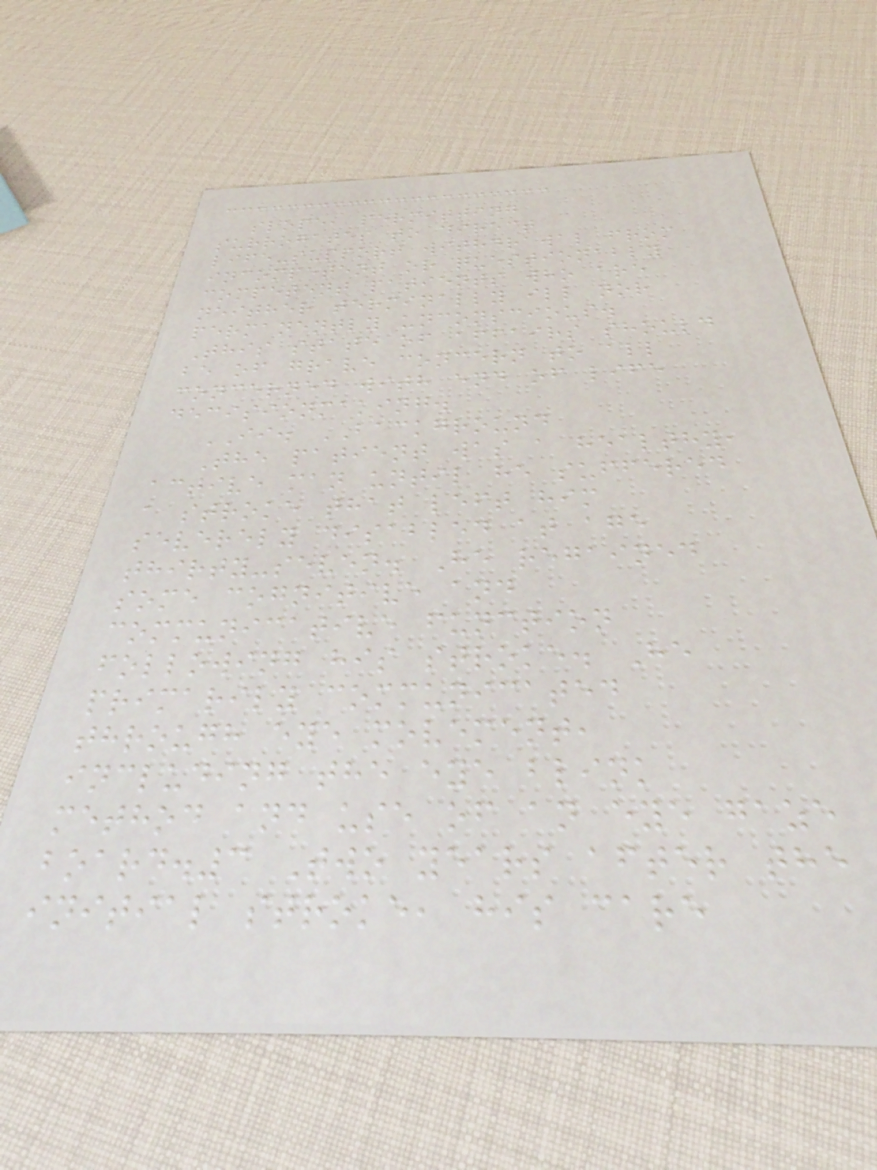slope, permitting
surrogates to direct
life-support withdrawal from
incompetent or questionably
competent patients who are
neither terminally ill nor
permanently unconscious.
This state of affairs should
be of grave concern to all
concerned with end of life
decisionmaking.
II. BACKGROUND
The patient was a healthy,
active man until he suffered
a stroke that left him
severely disabled at age
thirty-seven. He regained
some cognitive and
communicative function
following his stroke. He
primarily communicated
through eye movement,
including the eye blink
method and use of an eye gaze
board.3 Two years after the
initial stroke, his care
